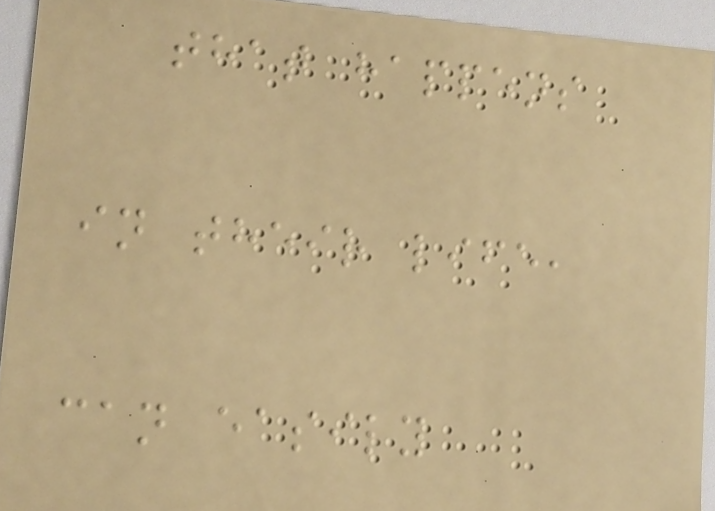that happens
in their life,
can easily
